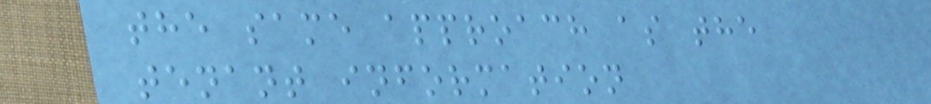the same approach as the
tenant information
